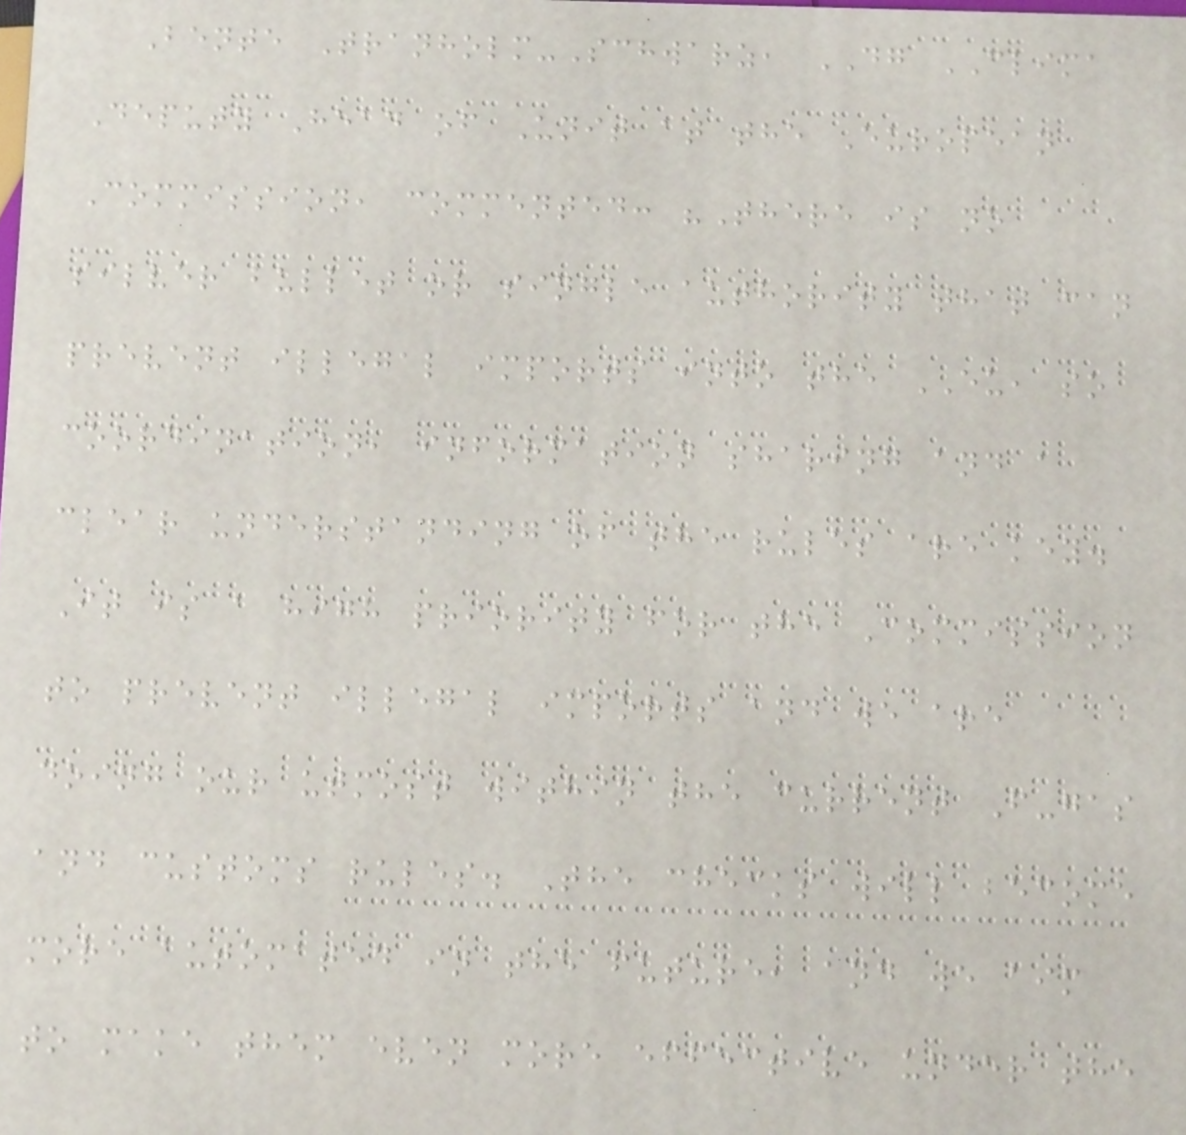Bente Tranholm-Schwarz, DG CLIMA
Deputy Head of Unit at the European
Commission, commented: "There is no
silver bullet or single authority that can
prevent illegal imports into the EU, so
coordination, information sharing and a
clear understanding of the rules are key.
It is a high priority for the Commission
to prevent illegal imports and we are
doing our utmost within the current F-gas
and customs rules. The checks will become
more automated in the future, and we aim
to make them even more effective under the
